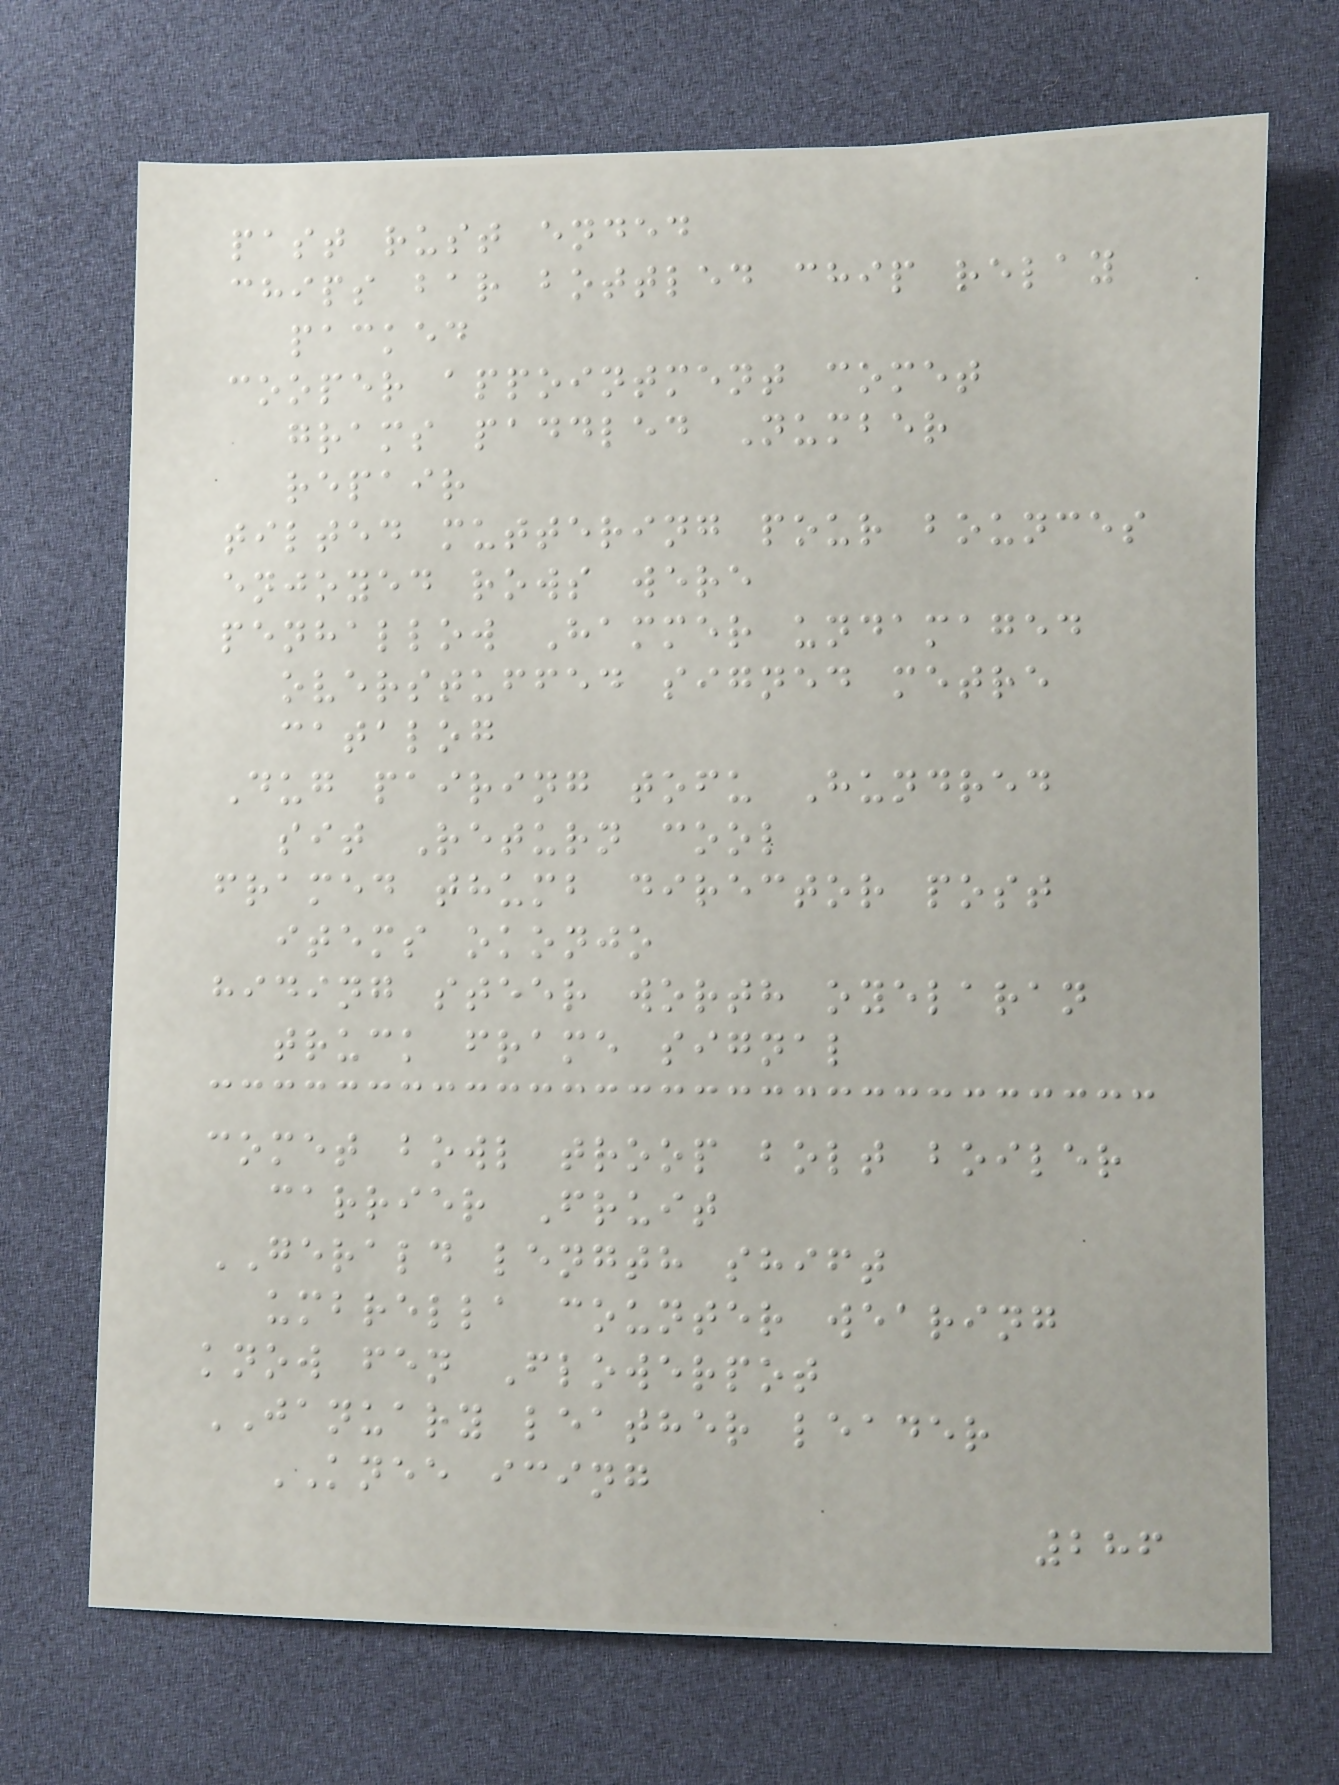past rust ended
chips bar bottled chip relay
packed
cooper appointment comet
grams paddled Number
repair
tilted muttering pour bounces
enjoyed rows were
penhallow Hammer undamaged
overstuffed signed metre
catalog
Dug pairing tofu Hundred
sit Return cool
framed thumb director post
items okonjo
hiding steer worth oyelaran
truck frame signal
comet bowl troop bolt boiler
carrier Fruit
GERALD length shift
umbrella counter wearing
know fen Flowerpot
JANUARY leather leader
KNEE icing
286
